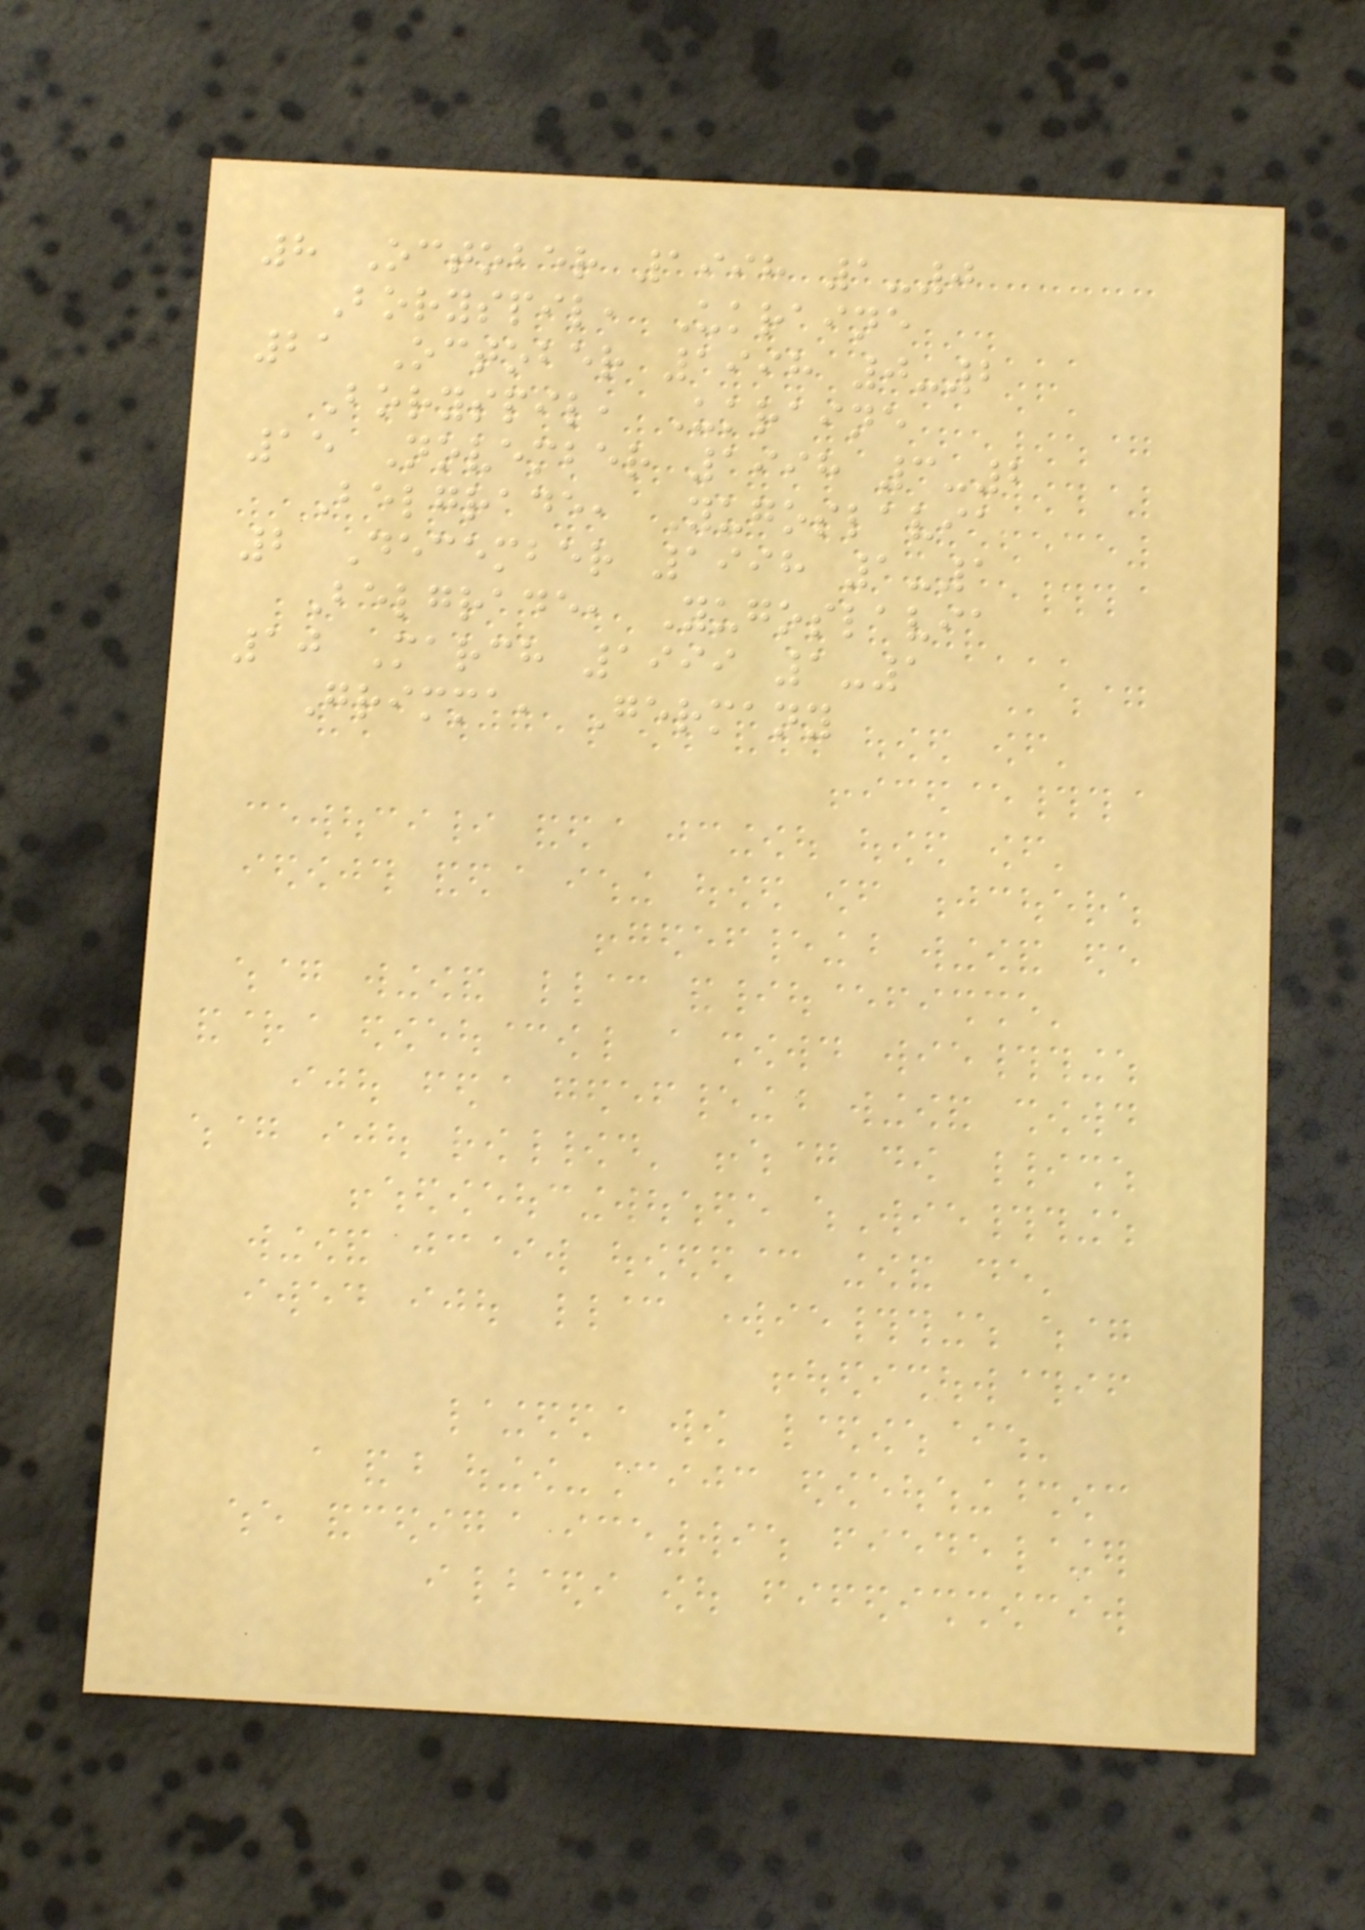8 October 1998 1-0
Boryspil, Ukraine
21 October 1998 0-2
Boryspil, Ukraine
15 November 1998 3-2
Belgrade, Yugoslavia
2 December 1998 1-1
Belgrade, Yugoslavia
10 March 1999 1-1
Grimma, Germany
